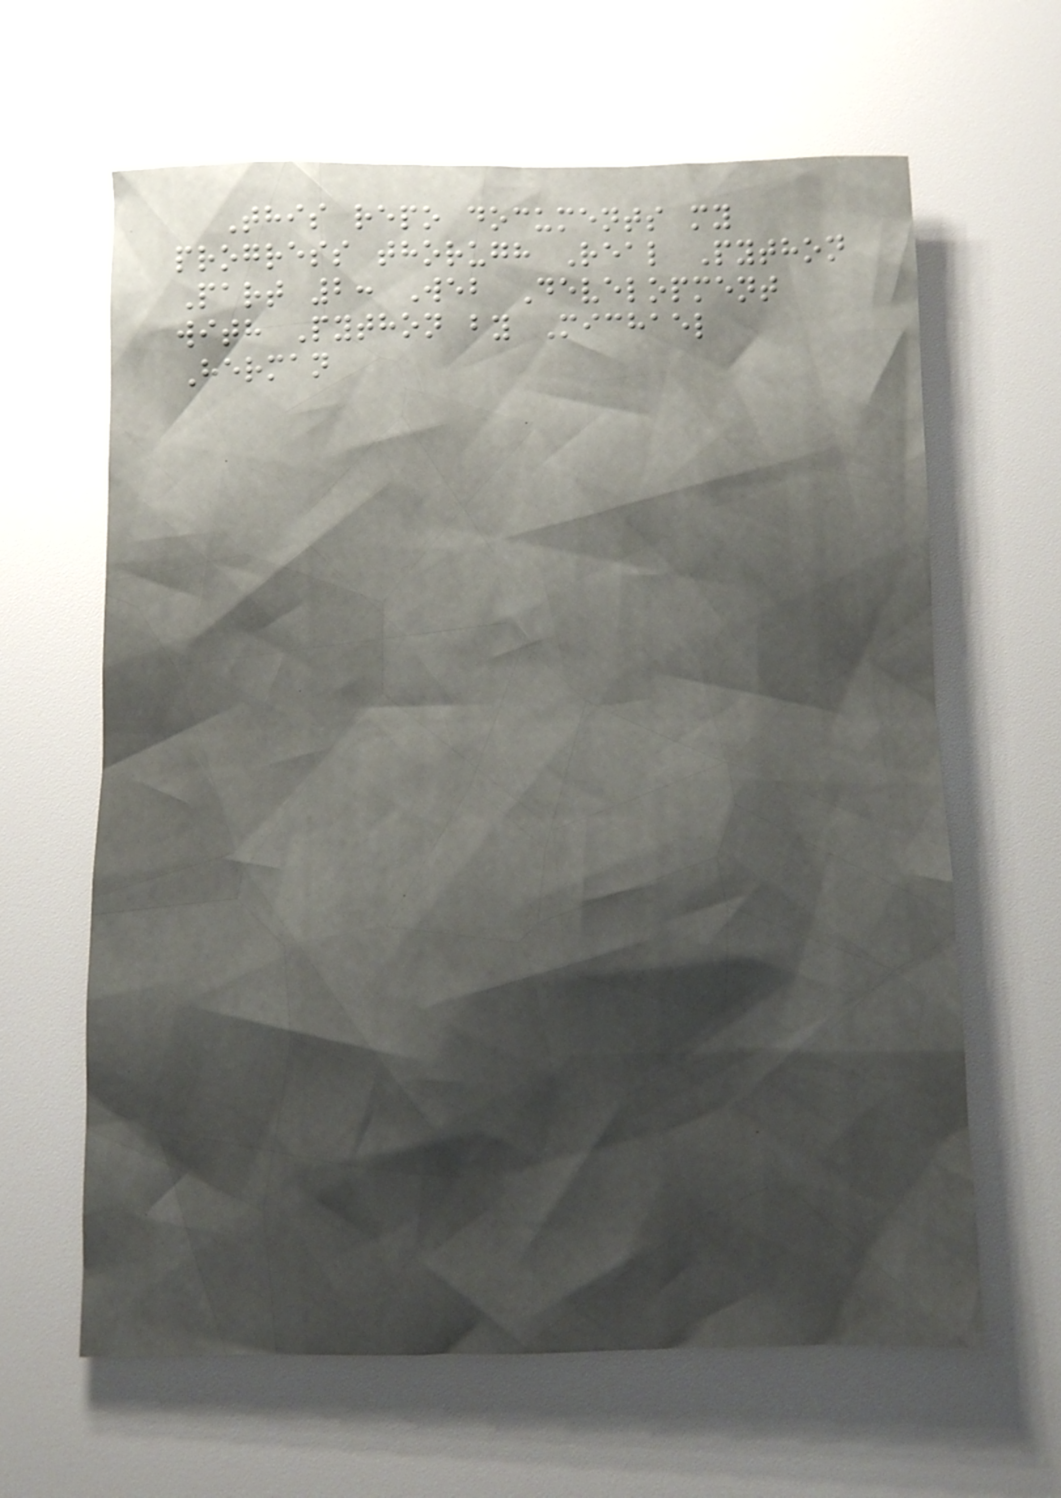This repo documents my
progress thorugh Real Python
Part 2: Web Development
with Python by Michael
Herman
